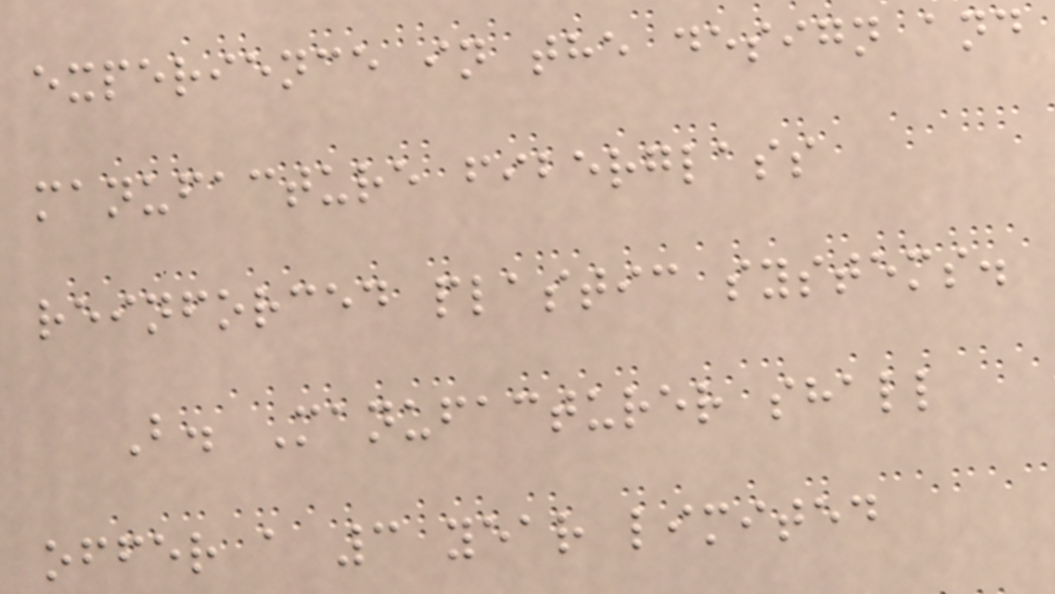experience in the design and
manufacture fiberglass
reinforced plastic systems.
B. Manufacturer shall
offer a 3 year limited
